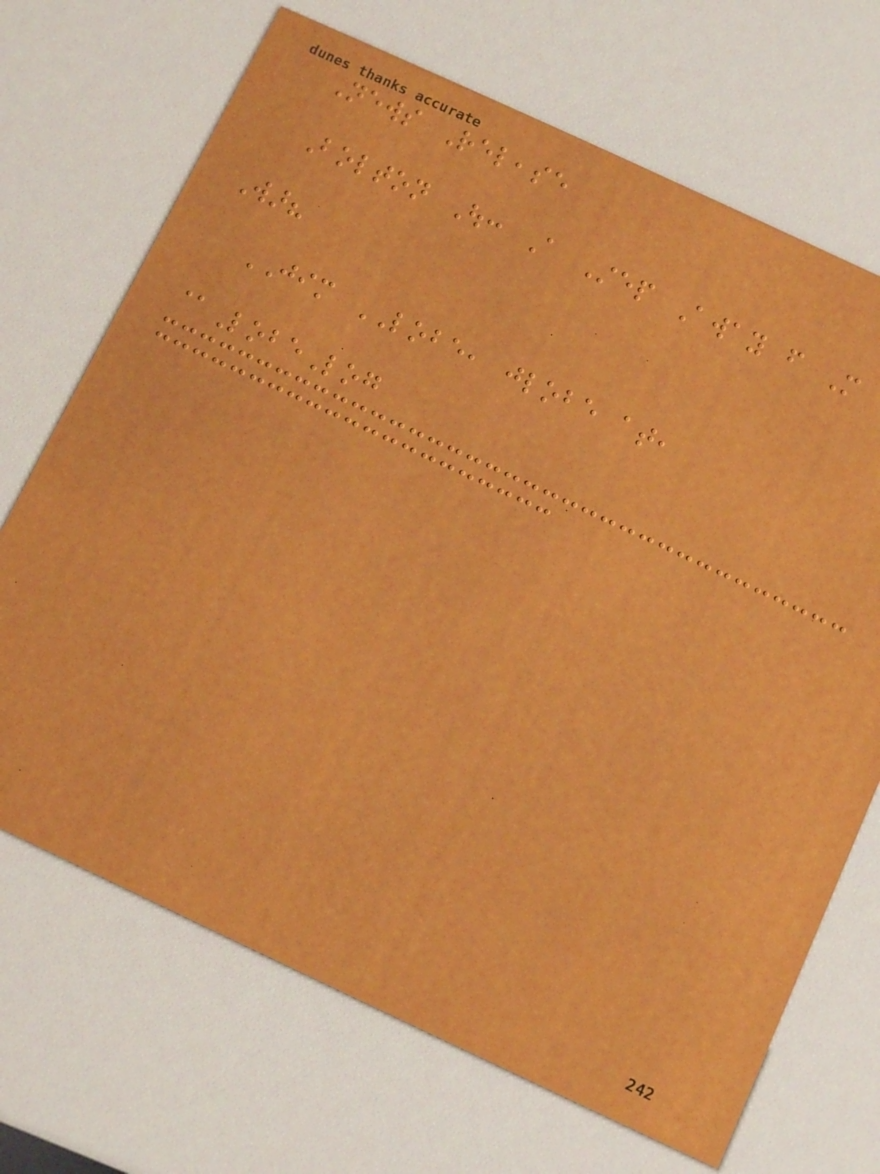News Release
Bolton Out: A Step Away from More
War?
JIM LOBE, jlobe at,
@LobeLog
